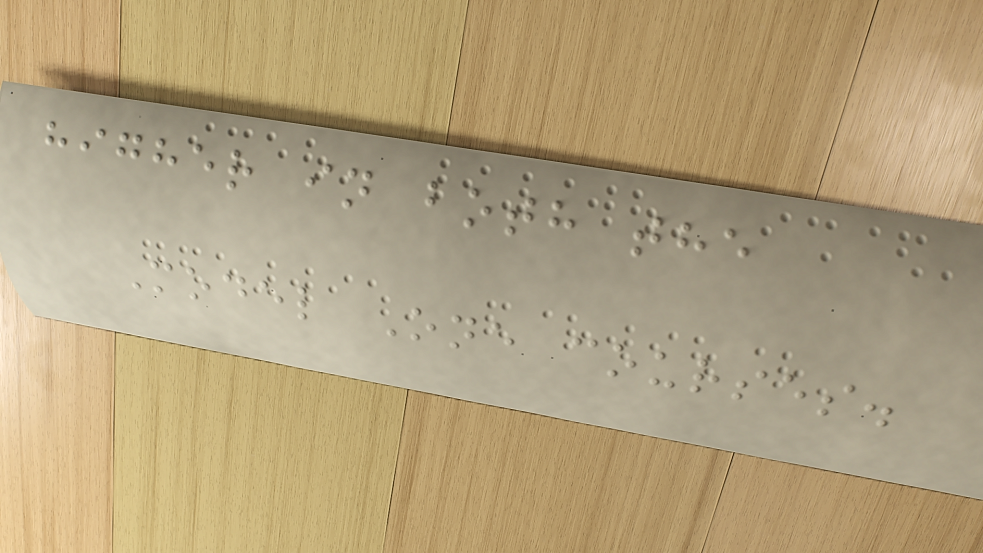higher in both the
Model One courses.
